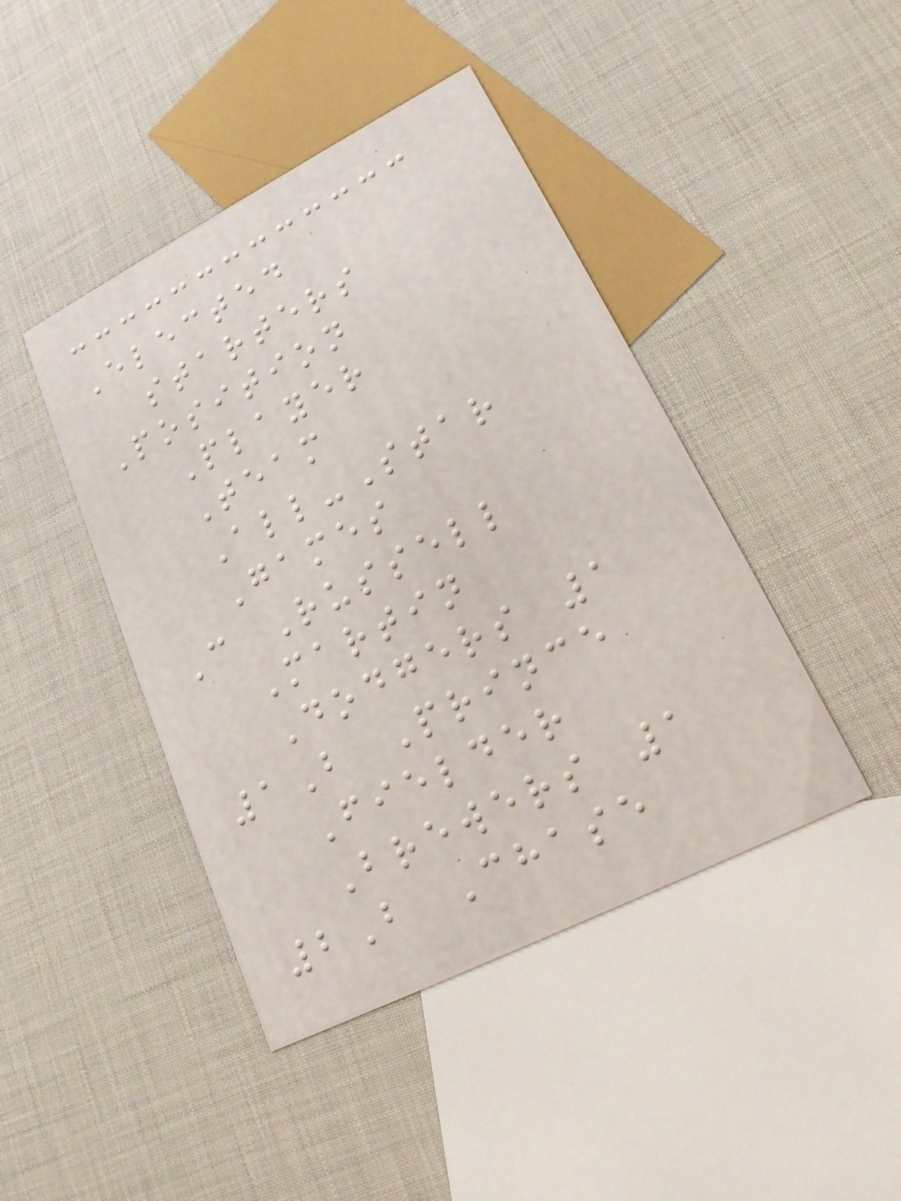Elected
starters
Position
Player
Team
All-Star
Games
C Russell
Martin
Dodgers 1
1B Prince
Fielder
Brewers 1
2B Chase
